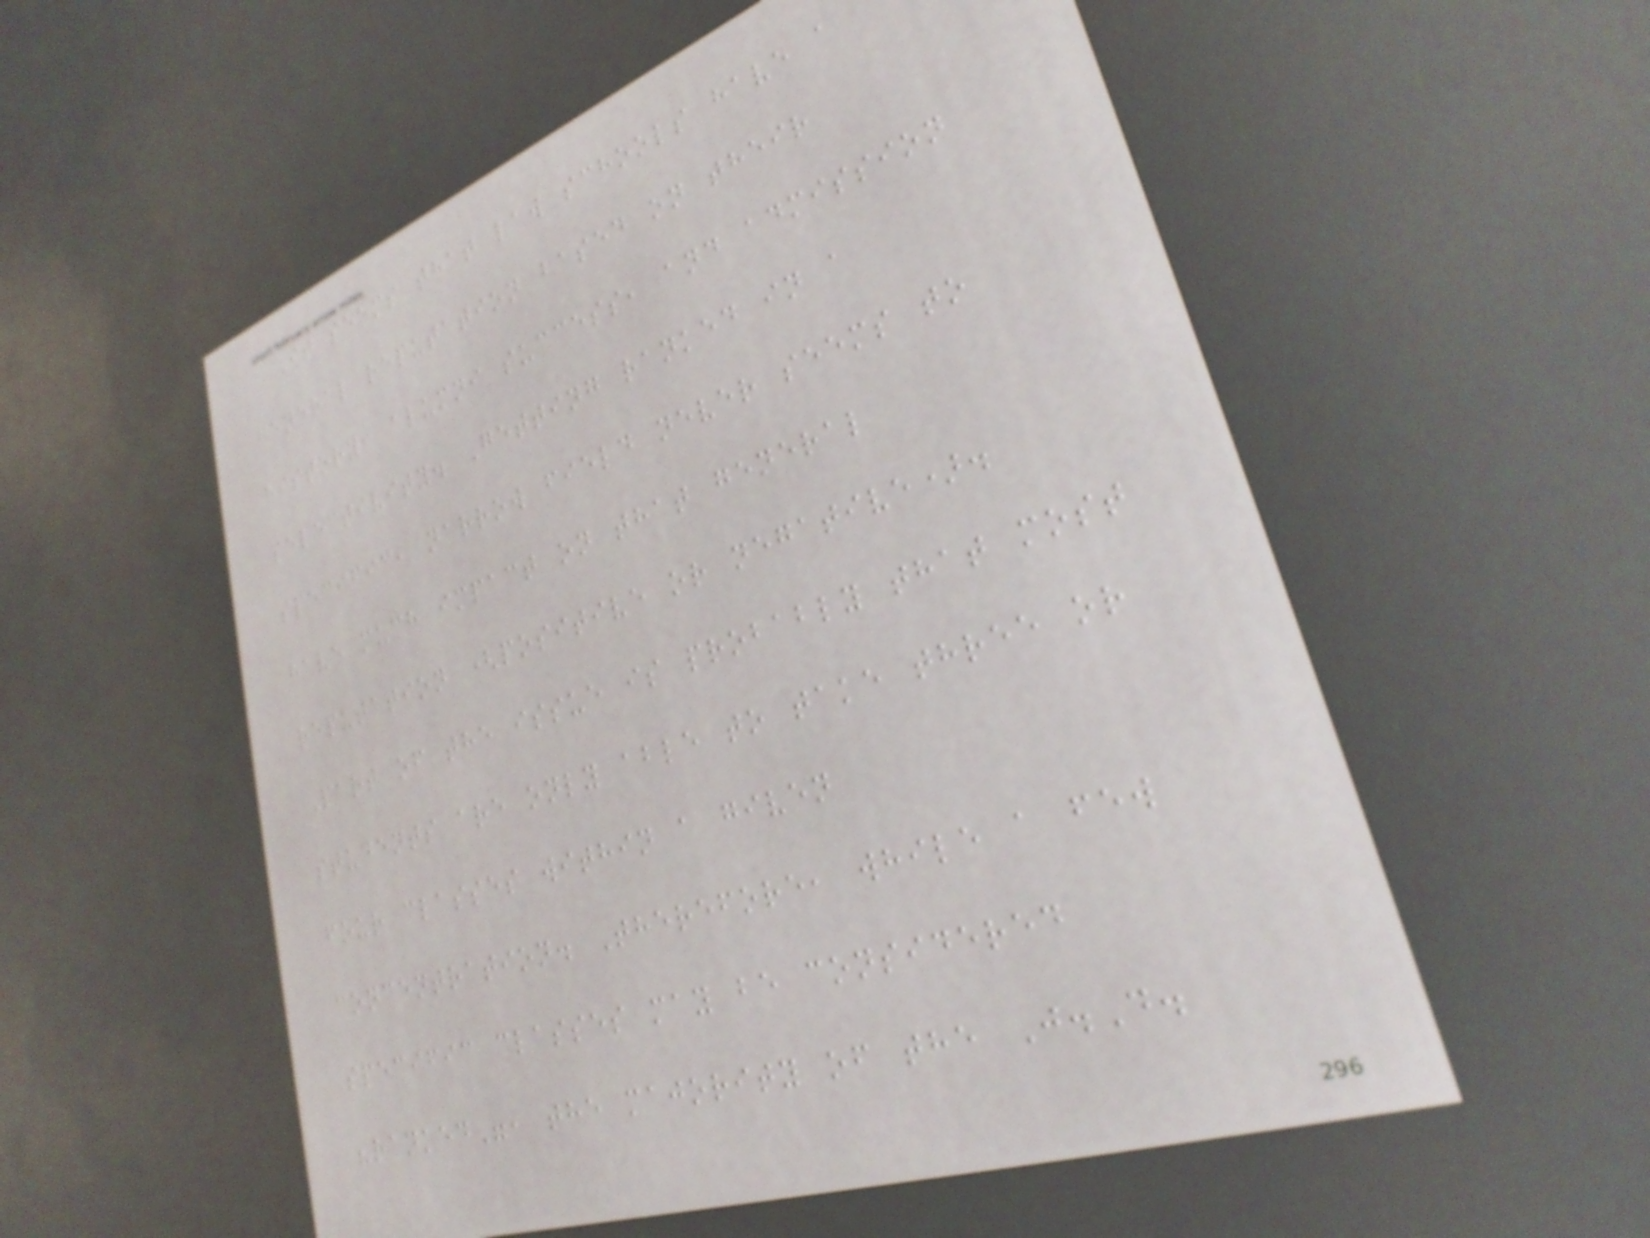It seems that law schools have a
general reputation based on their
history, alumni success, and admission
selectivity. Getting ranked in a
specific, narrow field never seems to
have much impact on that general
reputation (positive or negative).
Part of the issue is probably that most
students are only able to take three or
four classes within a given
concentration. Therefore, while a few
specific classes may be considered
"ranked", the majority of the J.D.
